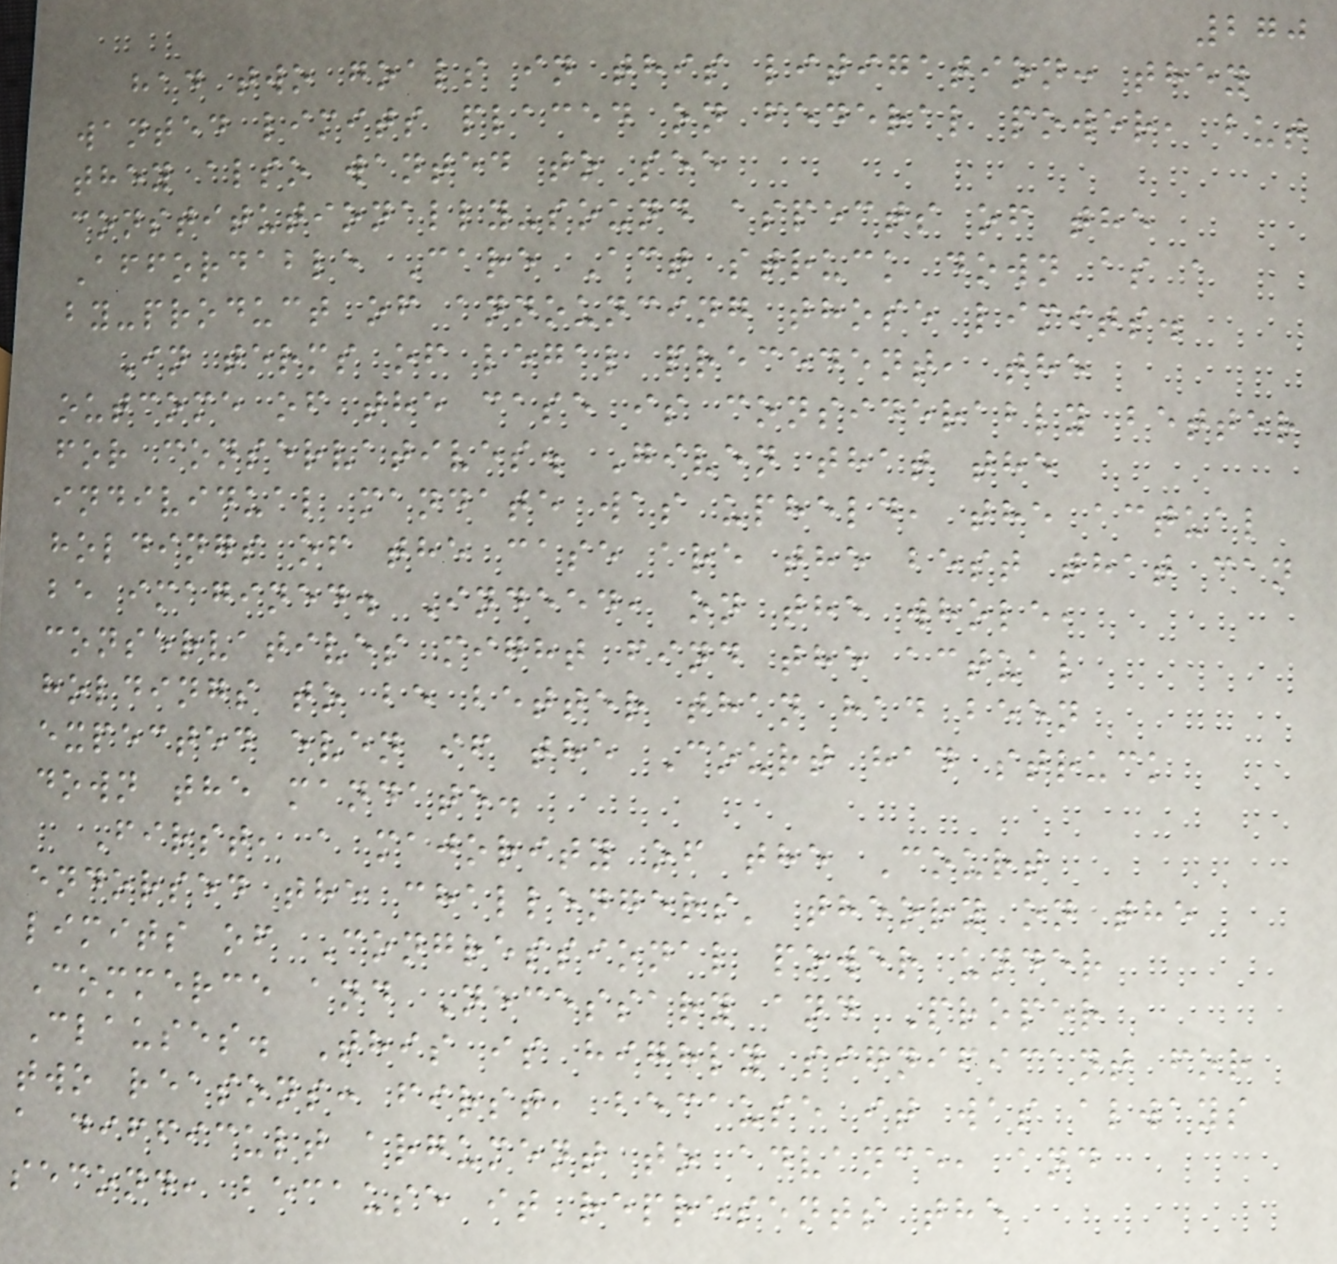270
had two goals in this litigation: they
wanted limits placed on federal power, but
they also wanted to see
constitutionally-sound aspects of the
Affordable Care Act struck down as a
by-product of announcing those limits.
In terms of legal precedent, the
outcome of the case is considerably better
for conservatives. Given that the
individual mandate was upheld, the actual
holdings of the case are the best that can
be imagined. Indeed, on the whole,
conservatives might find the actual
holdings to be better than had been
expected even if the Court had struck
down the mandate.
First, a majority of the Court
endorsed the challengers' theory on the
limits of Congressional power under
Commerce and Necessary and Proper
Clauses. This is highly significant for
two reasons: first, because it was always
a difficult argument to advance, and
second, because it represents the
